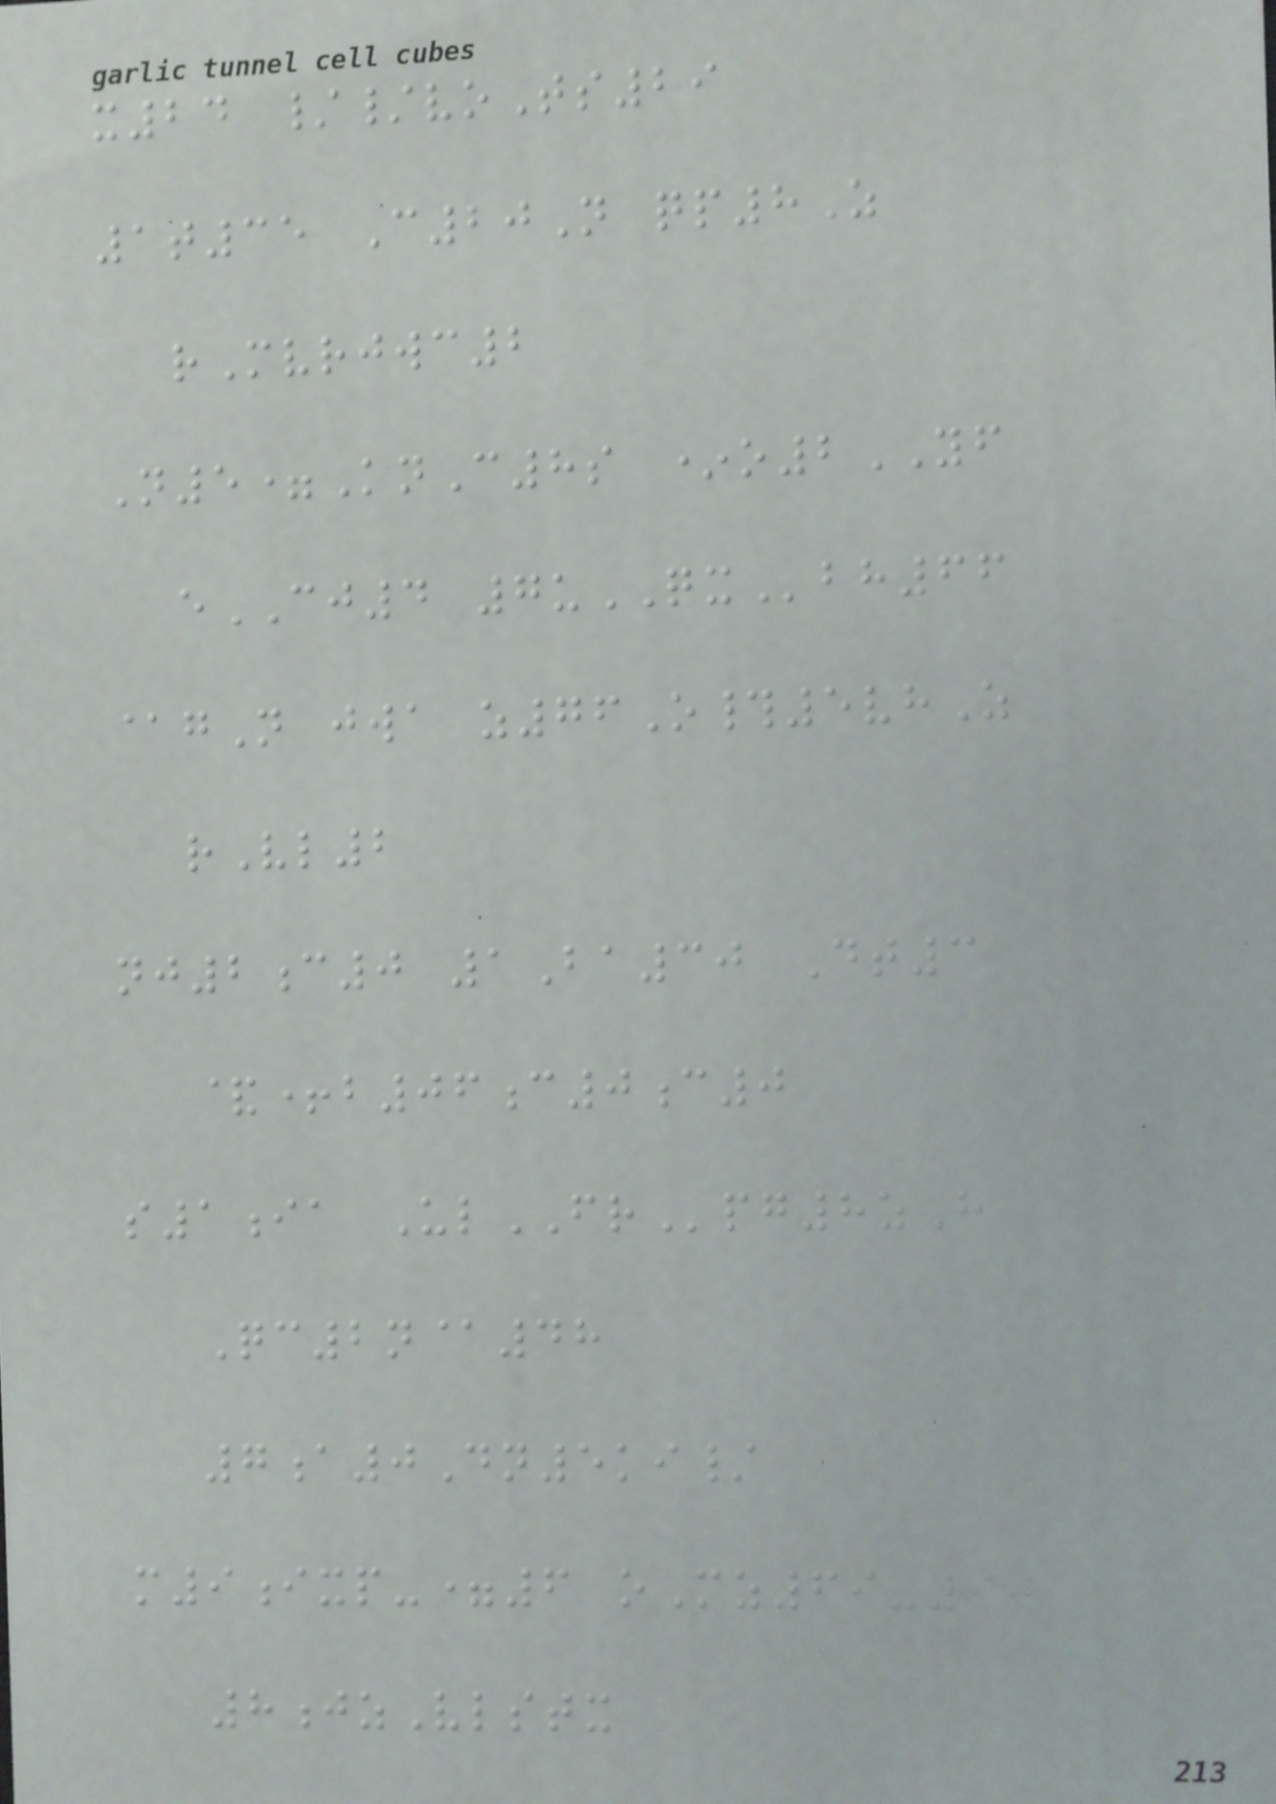x24 //voTs29
1t35 C20N qp8Z
rMvrjwc2
N5=KnC8s *o2YF
eCJ4 7uQXbh66
@gN jwa z76O#5vhZ
rVl2
nj2c0 1Ba30 Dt3
&+b06c0c0
s1ia UlFRpg8zH
Qc2n@48
7a0Dn5ki/
m9ixp-=6 oMz69-90
8jzVlstx
